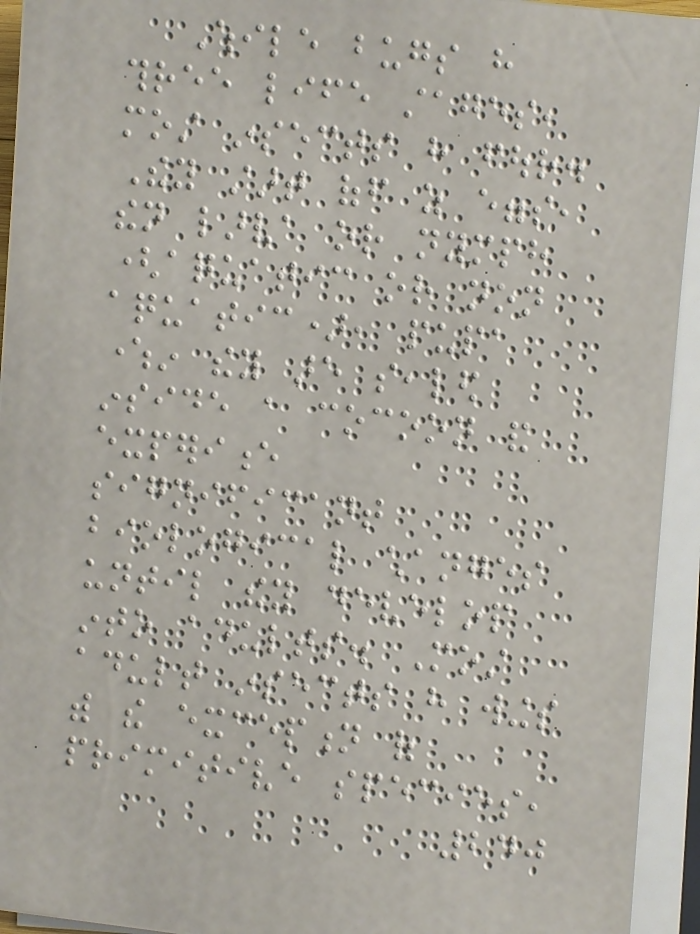While bugs have
three life stages,
most insects have four.
They start off as eggs,
then larva or nymph
(aquatic or non
aquatic), pupa
wherein they are sealed
inside a cocoon and
experience
significant
biological changes
until they develop
into adults. Most
adult insects have wings
with the exception of
primitive species,
240
